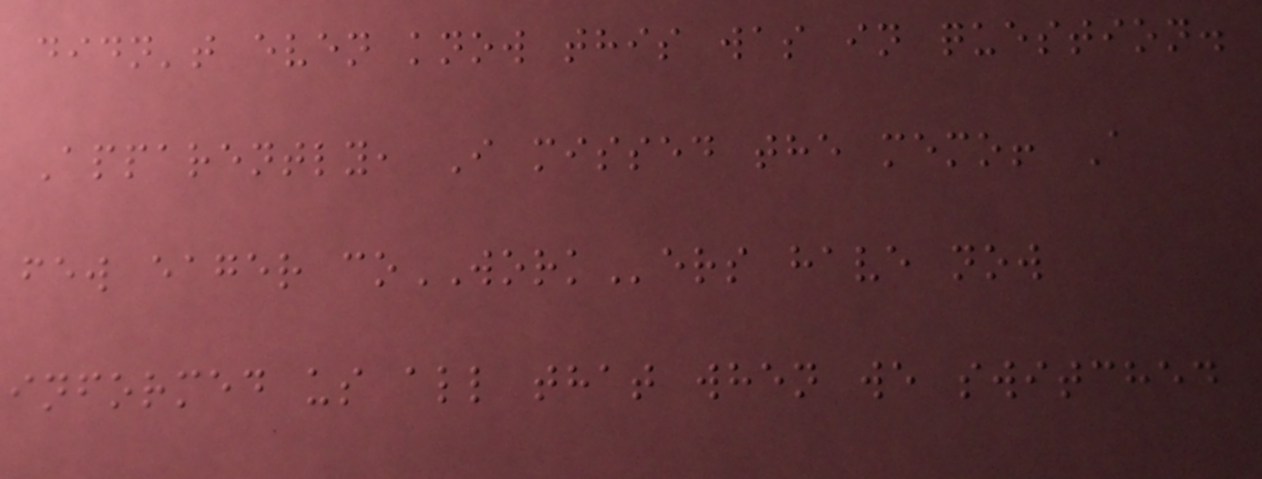didn't even know this was in question.
Apparently, I missed the memo! A
few eager coWORKers have now
informed us all that when we switched
